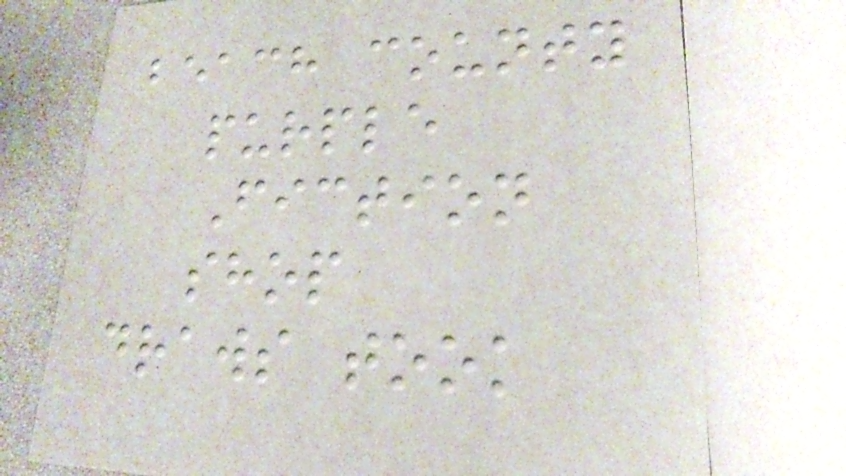beach county
purple
Fiction
shop
draws took
